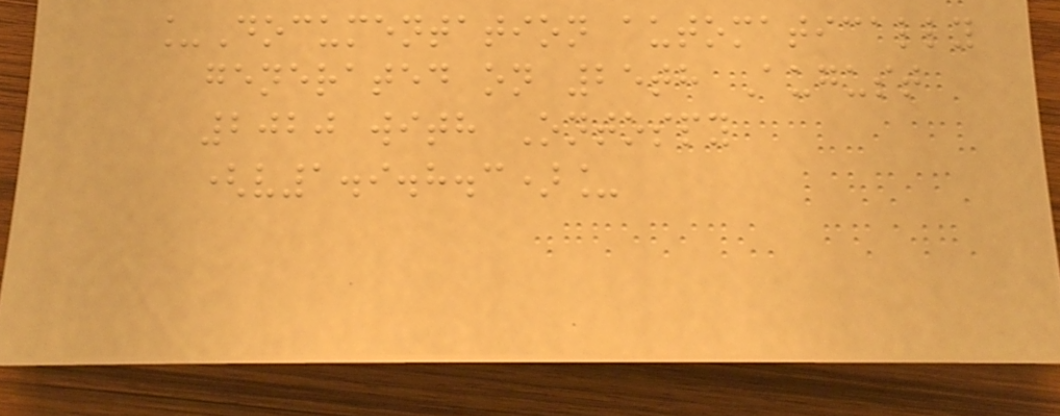_Documentation automatically
generated on 25th August
2020 with Ontospy
(v1.9.8.3)_
